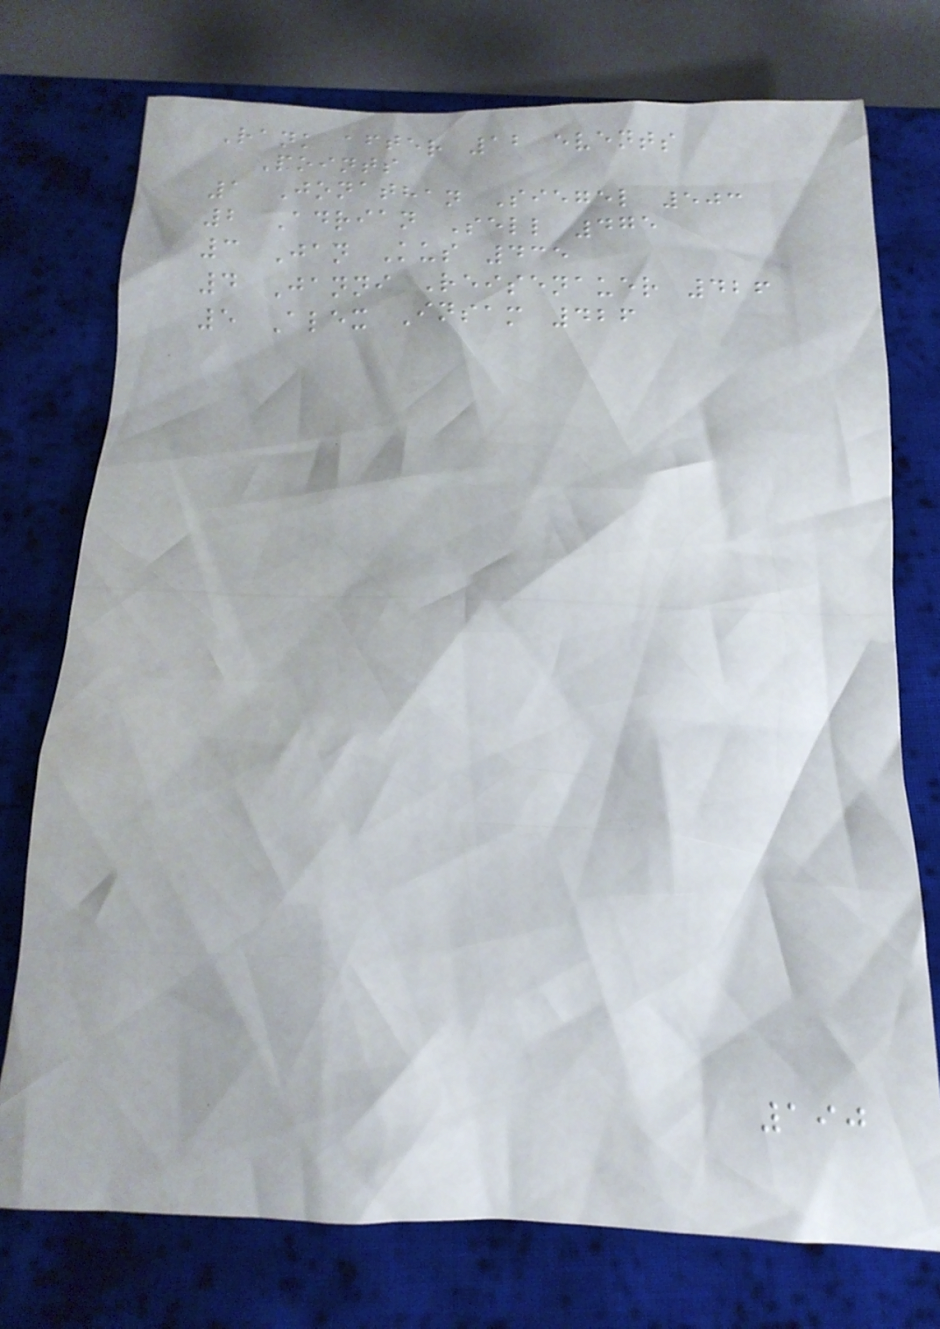Rank after 12 events
Points
1 Jonathan Siegel 503
2 Adrian Sell 475
3 Jan Kus 435
4 Janni Reisenauer 426
5 Alex Insam 426
190
